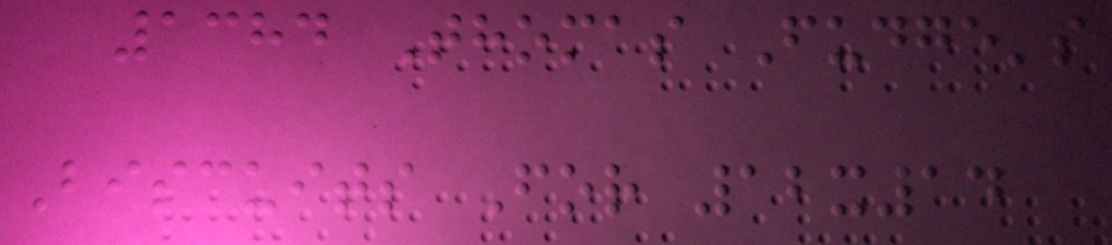1384 Thomas Fudge's
Biscuits For 12x14
